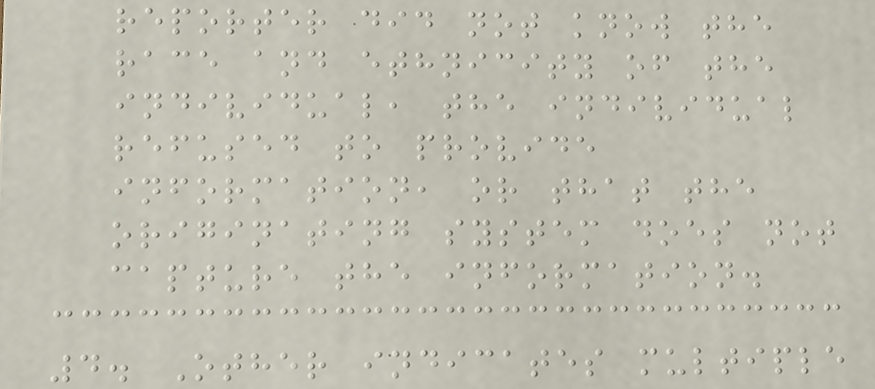reporter did not know the
race and ethnicity of the
individual, the individual
refused to provide
information, or that the
originating system does not
capture the information.
4. Other indicates multiple
